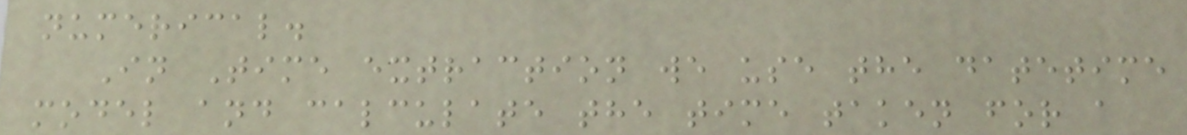numerical.
In Time extraction we use the datetime
model and calculate the time taken for a
